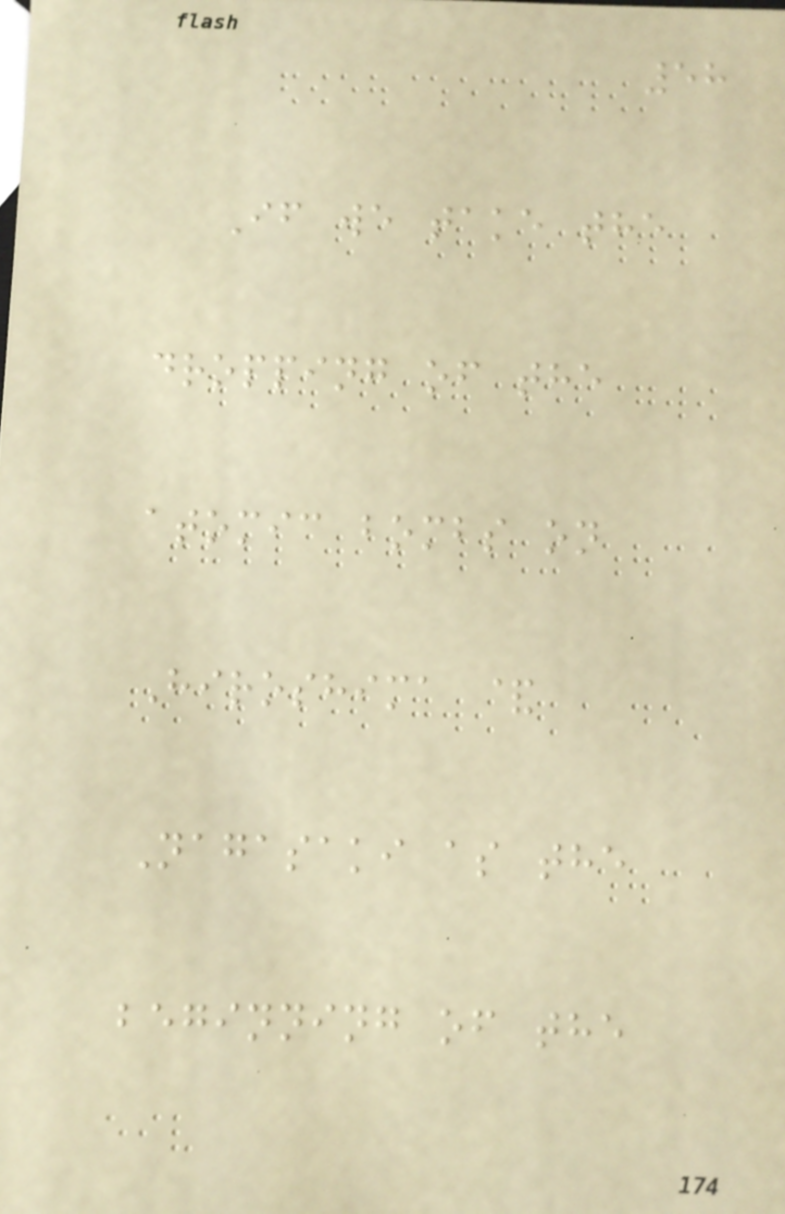58
If we take the
dropping of the
atomic bombs on
Hiroshima &
Nagasaki as the
beginning of the
